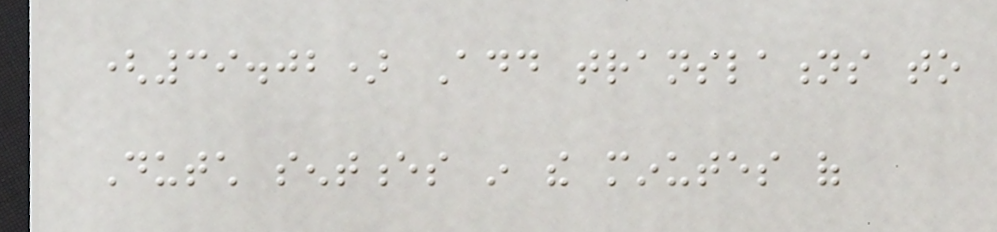(39.02) Add translations to
Dutch sentences in the minutes of
